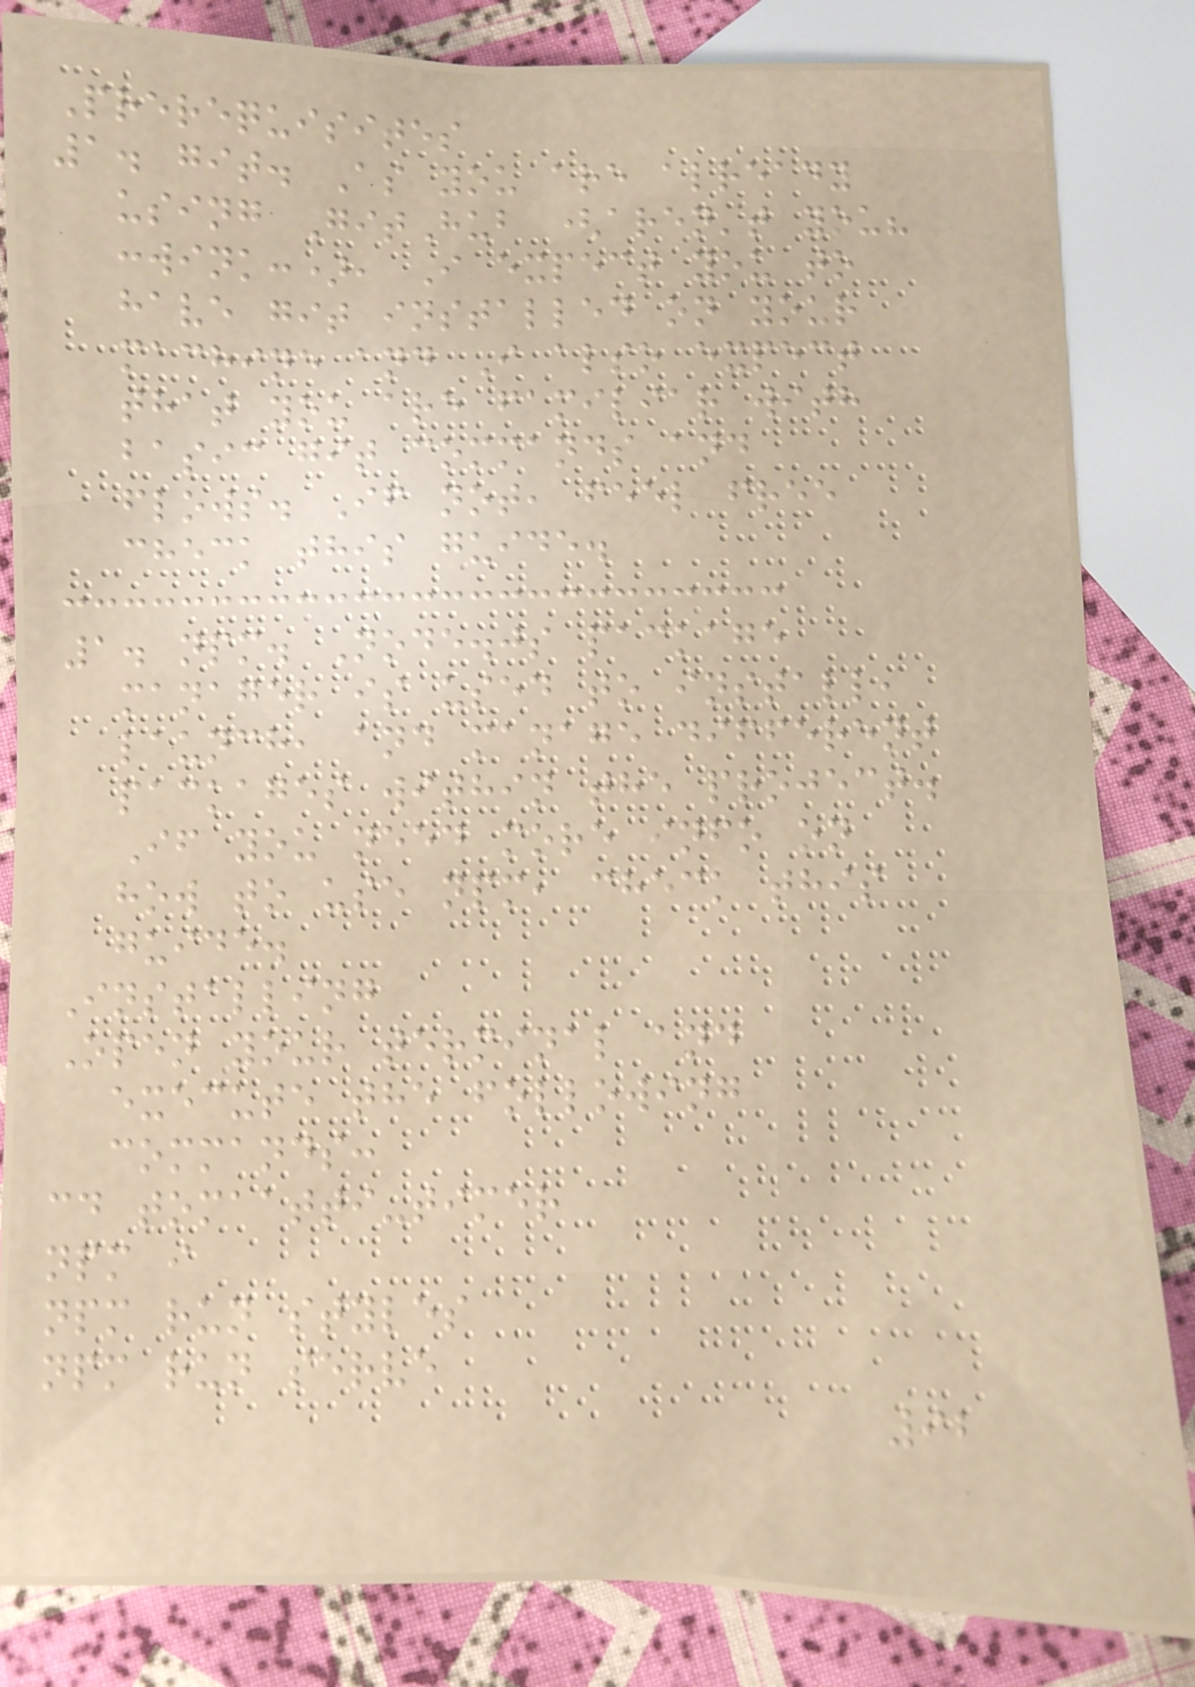Prerequisites
1. git. As you are already
using GitHub (aren't you?
:wink:), I expect you to
have git installed on your
machine and I also expect
that you are familiar with
basic git commands and
flows. If not, feel free
check this guide.
1. npm. Node.js package
manager is used to install,
launch, and manage different
packages within the project.
If you need more info on
how to use npm, check this
guide.
Installing
Open your terminal and
execute the following
commands:
cd tomaatti-timer
npm i
npm run styles
npm run serve
92
